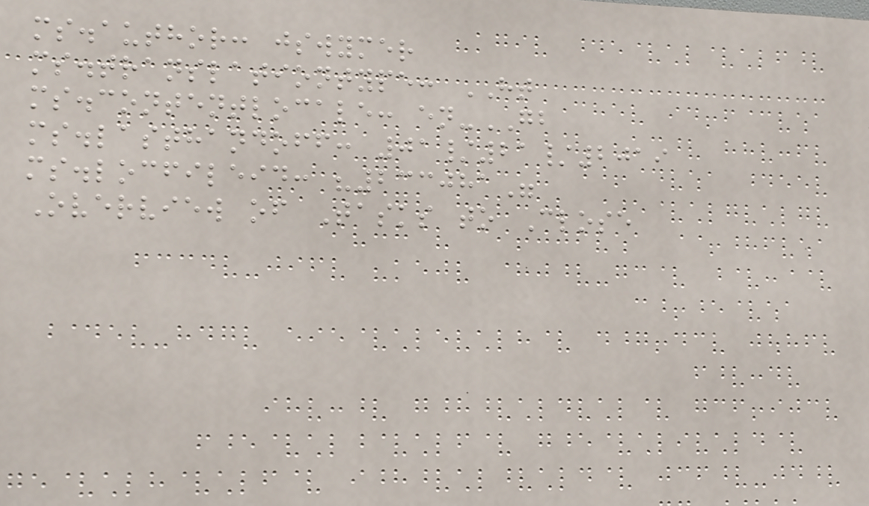ms.author: jswymer
ms.translationtype: HT
ms.contentlocale: en-GB
ms.lasthandoff: 01/21/2019
ms.locfileid: "233081"
Overview of Tasks to Close
